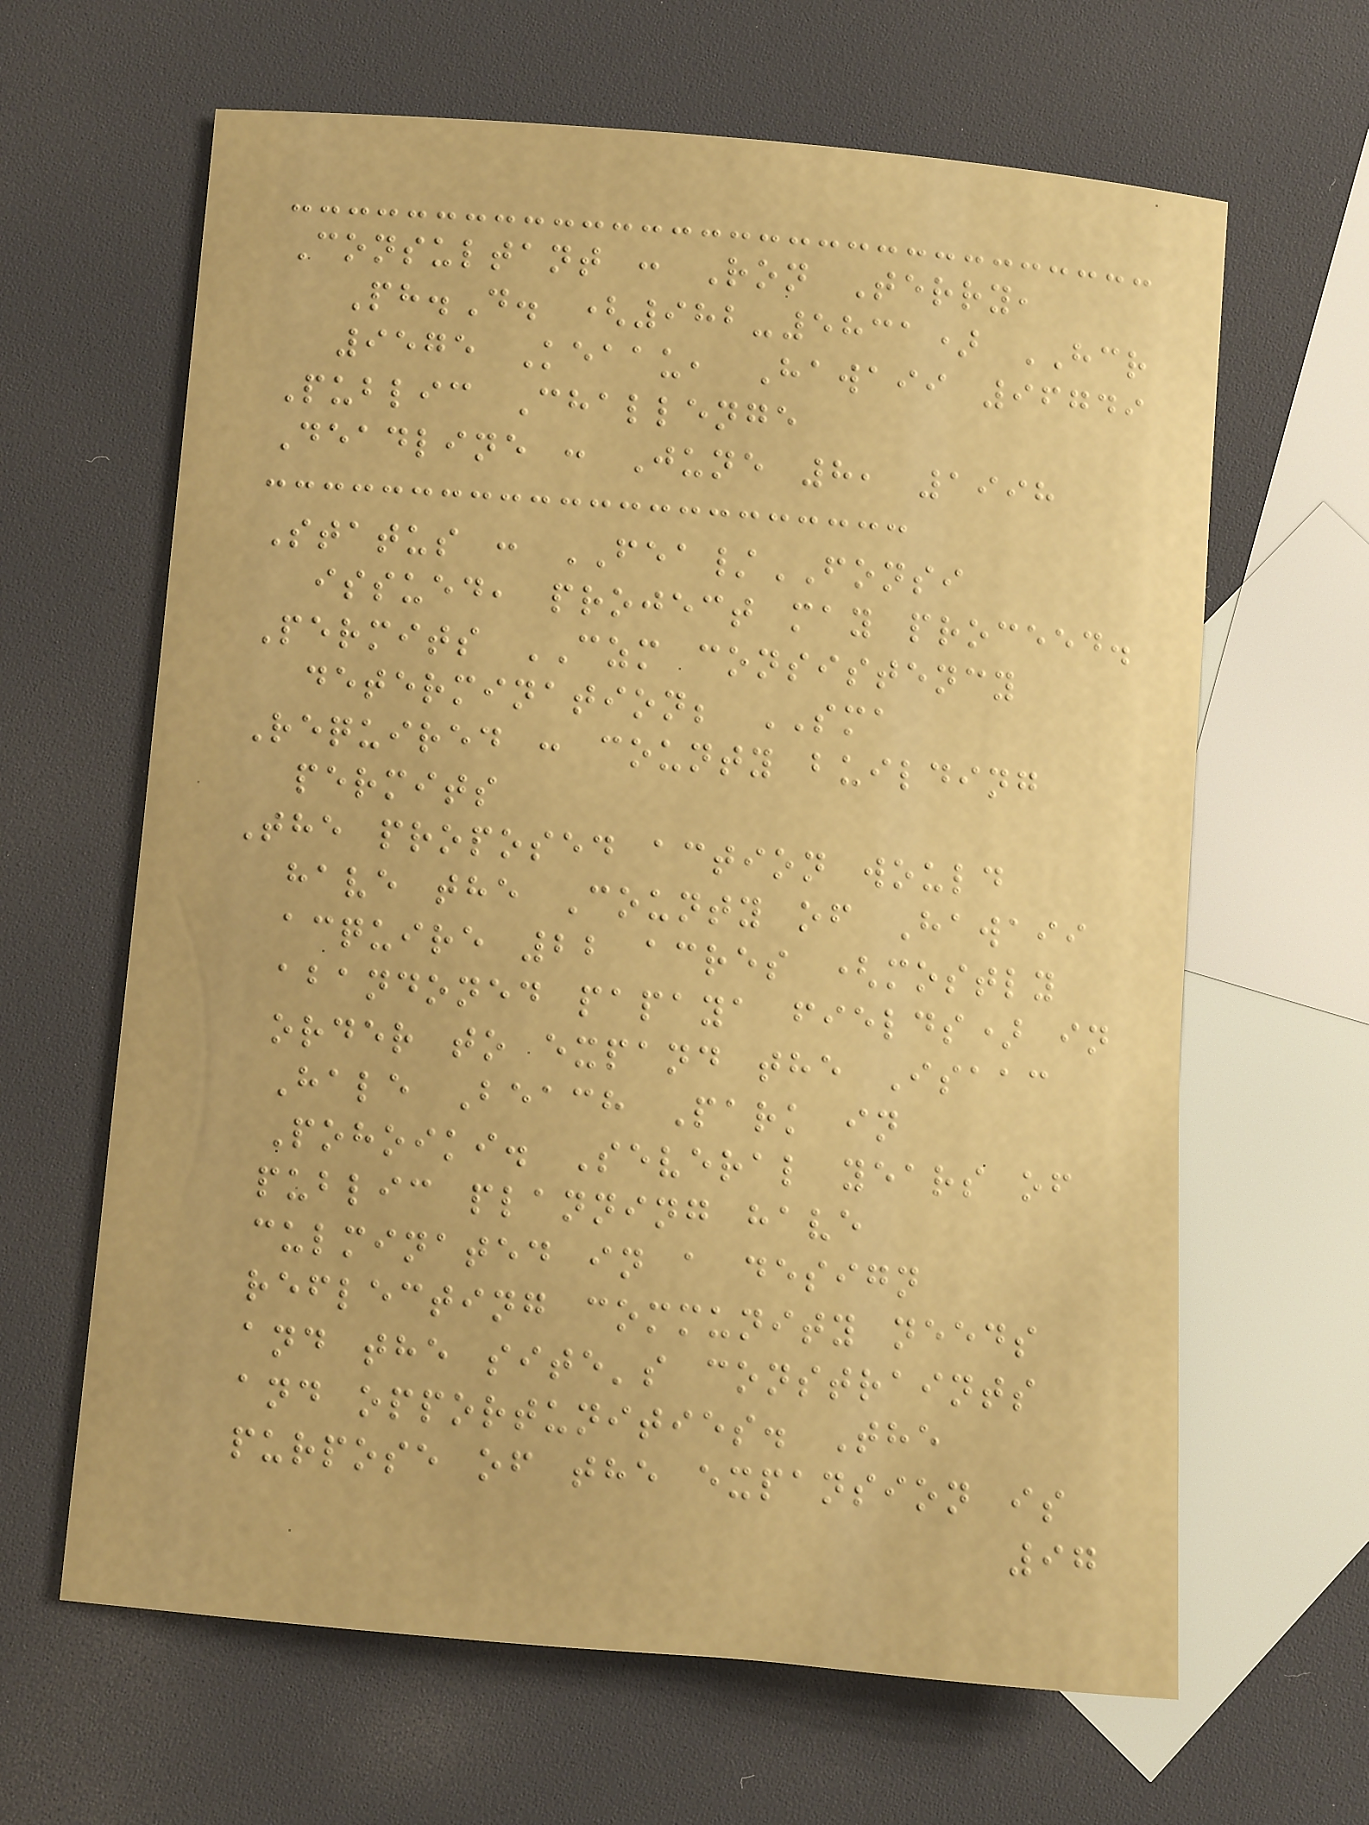Consultant : Ron Terry,
Ph.D. (982-5831) HCR
9575 Keaau, Hawaii 96749
Public Challenge
Deadline : June 8, 1998
Status : FEA/FONSI
issued, project may proceed.
Permits CZM consistency
determination; SMA
Required : county building
permits
The proposed action would
have the County of Hawaii
acquire 22 acres (mostly
abandoned papaya fields) in
order to expand the Isaac
Hale Beach Park in
Pohoiki. Several years of
public planning have
culminated in a design
reflecting community needs
and the site's constraints
and opportunities. The
purpose of the expansion is
97
